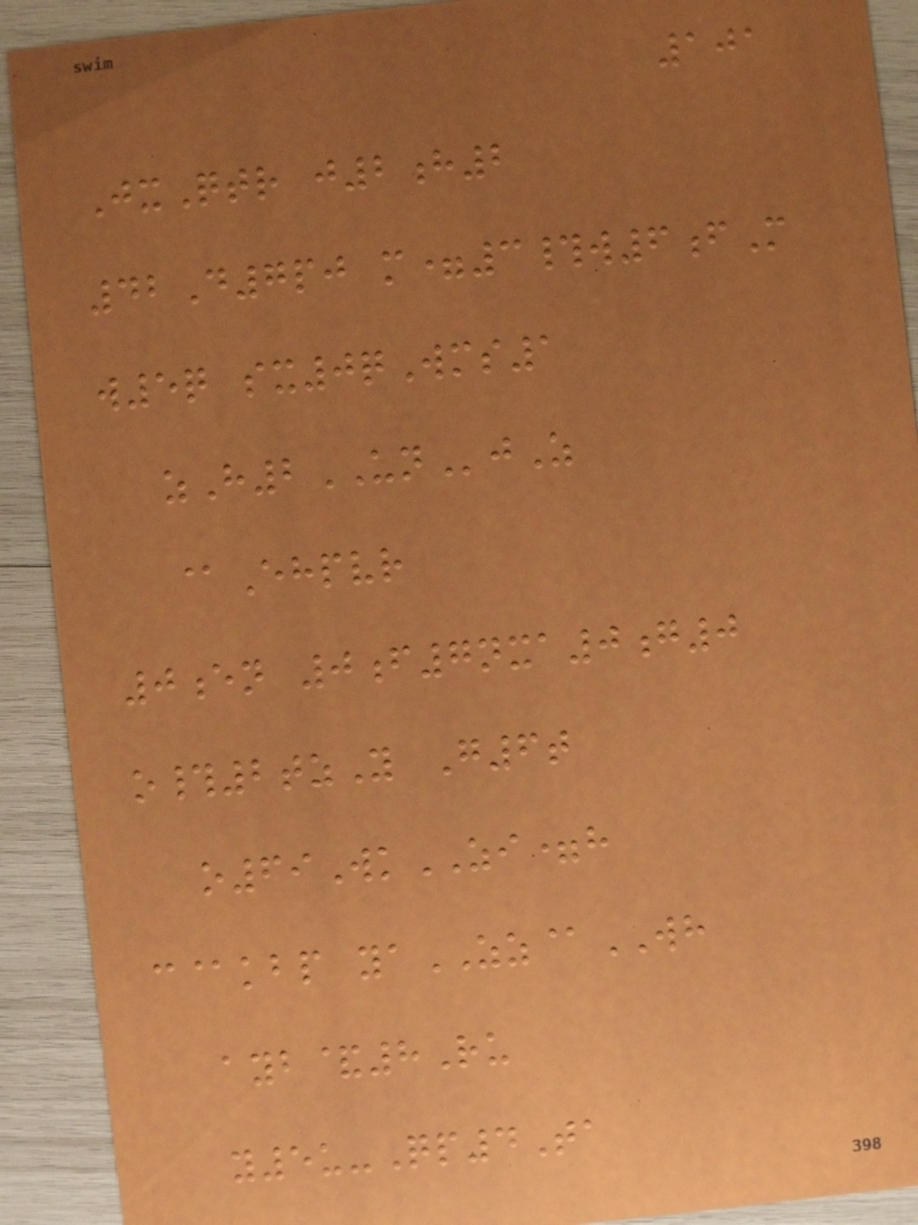101
JxQtr j2h2
42D7pj m=3#w6fM
w5q sx0qWms1
zH2UNjZ
@Ehpvr
0en 0f7nxa0g0
o#2tzY G6t
o69WkZI=h
c@kbp yaZZ@WH
ayb&8Ru
y5u-Qp4Ta
